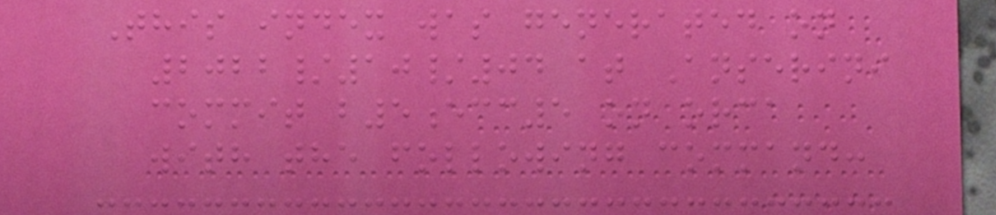This index was generated on
2022/10/04 at Anserini
commit b5ecc5 on orca
with the following command:
